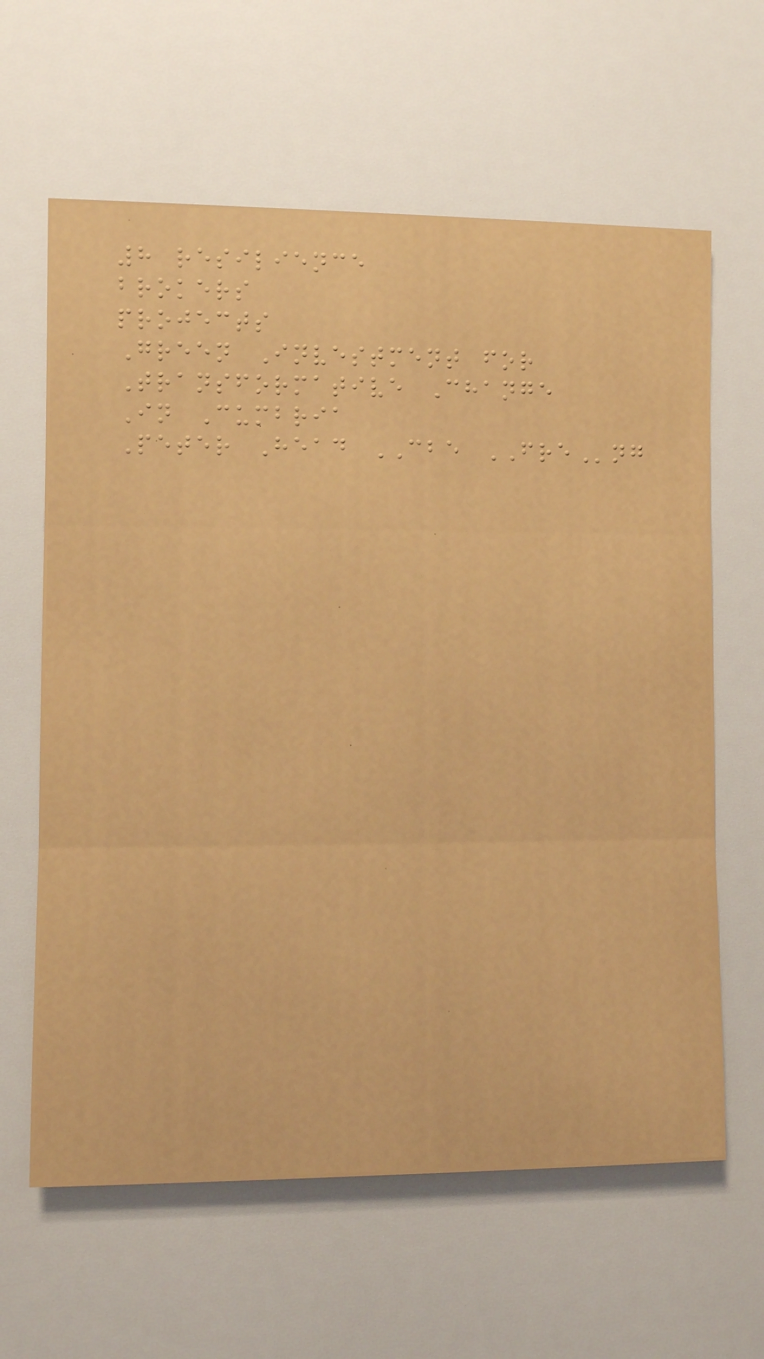8 resilience
brokers
projects
Green Investment for
Transformative Change
In Cumbria
Peter Head CBE FREng
